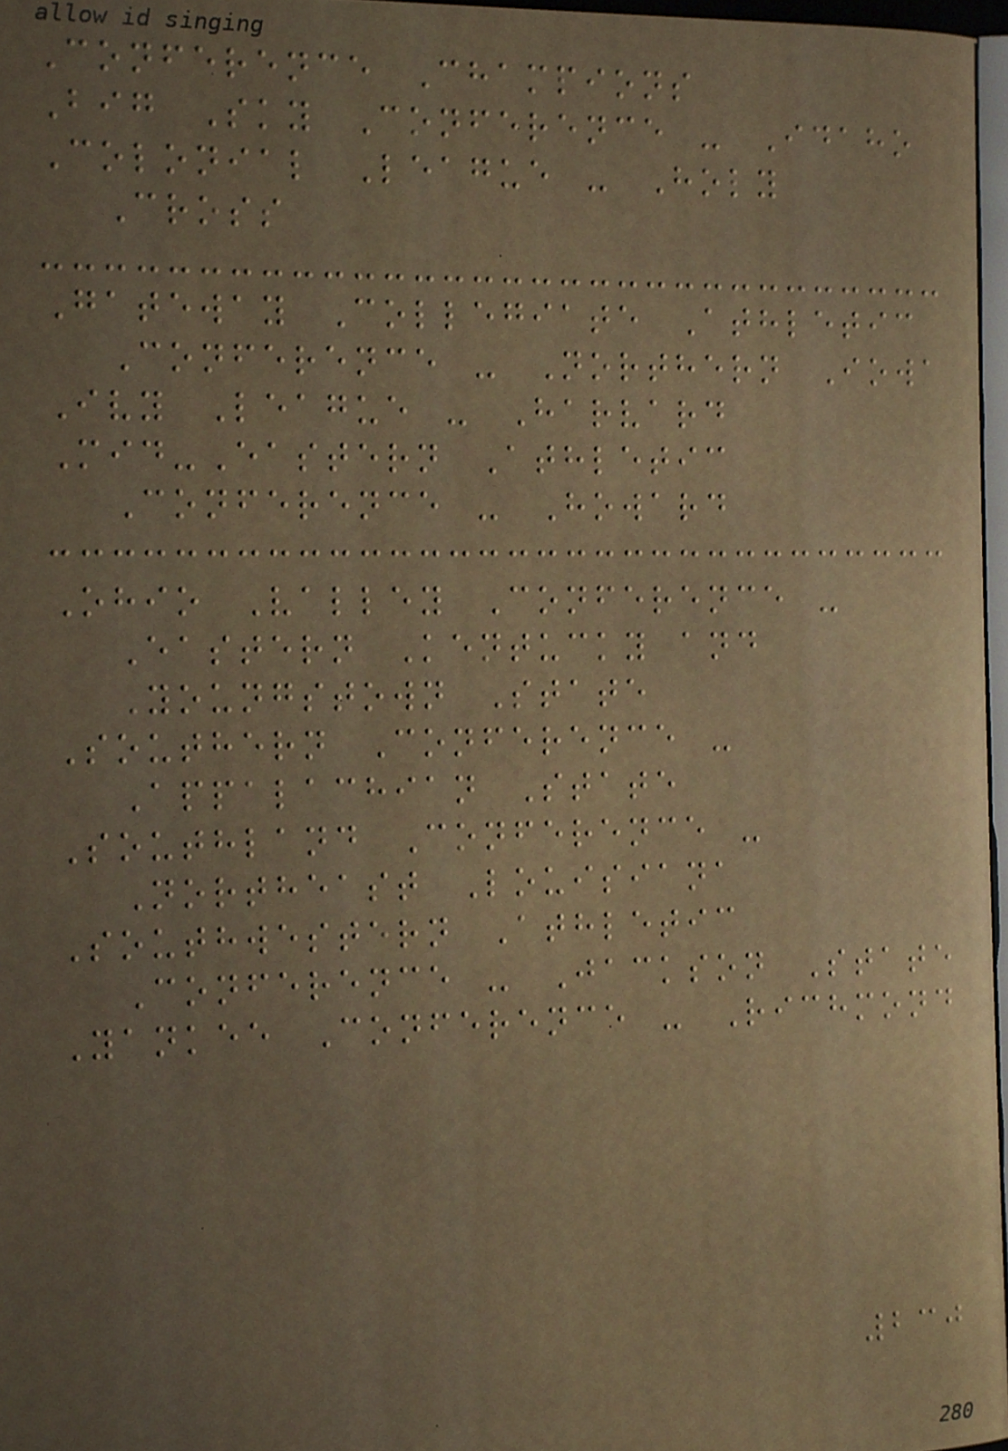Conference Champions
Big Sky Conference - Idaho
Colonial League - Holy
Cross
Gateway Collegiate Athletic
Conference - Northern Iowa
Ivy League - Harvard
Mid-Eastern Athletic
Conference - Howard
Ohio Valley Conference -
Eastern Kentucky and
Youngstown State
Southern Conference -
Appalachian State
Southland Conference -
Northeast Louisiana
Southwestern Athletic
Conference - Jackson State
Yankee Conference - Richmond
230
